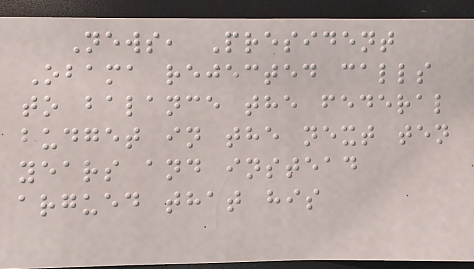News, President
Obama rejected calls
to balance the federal
budget in the next ten
years and instead
argued that his
